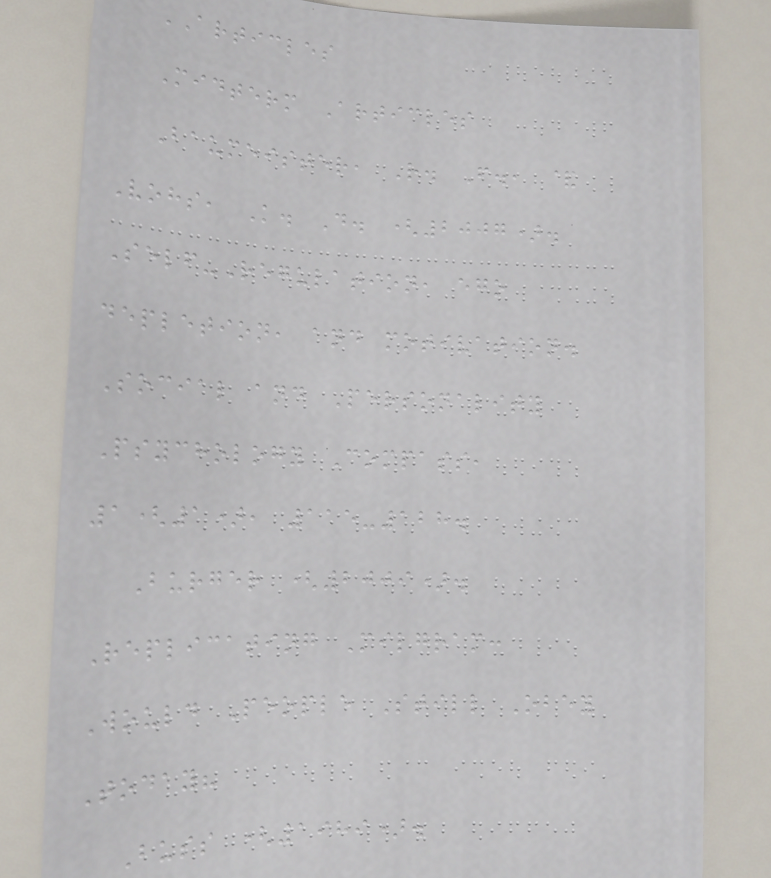ARTICLES
Midterm Articles
Baumeister, R. F., &
Vohs, K. D. (2007).
Self-Regulation, ego
depletion, and motivation.
Social and Personality
Psychology Compass,
1(1), 115-128.
Burger (2009).
Replicating Milgram:
Would People Still Obey
Today?
Buss (1989).
